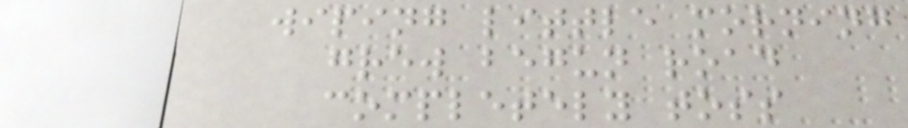wiping little morning
grew begun road
completely toss
